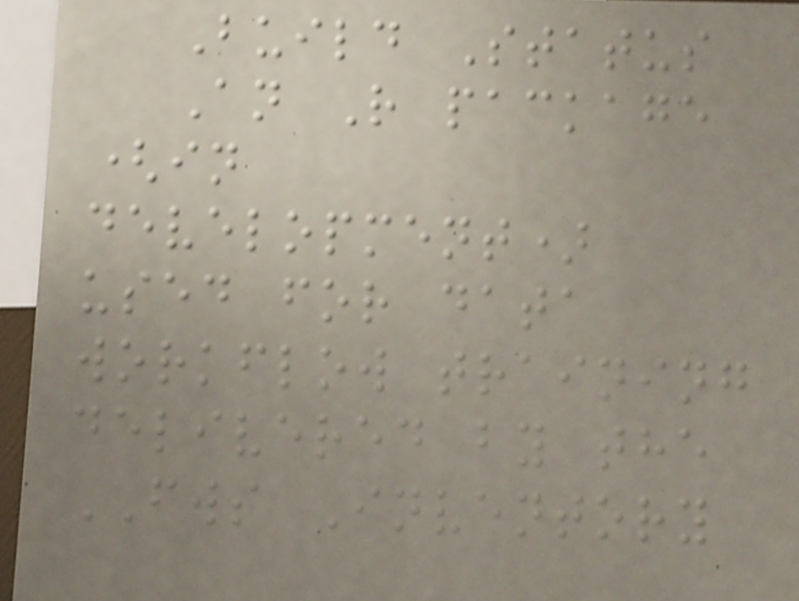Build Status
An R package
(in
development)
used for data
workflow training
delivered by the
FWS Inventory
